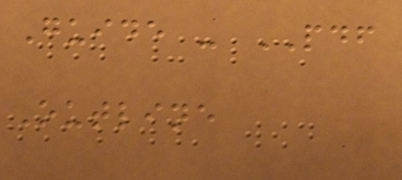Guide - PDF
Outline
